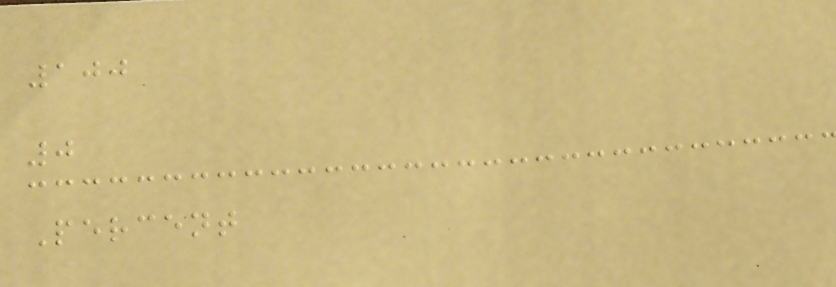100
0
Percent
